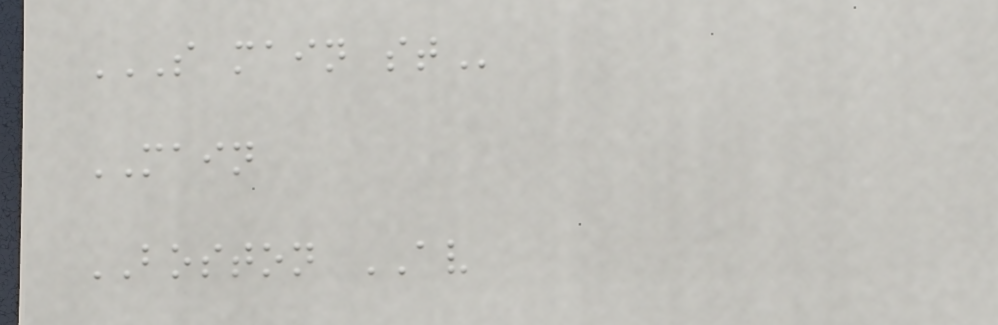S MAIN ST
MAIN
BOSTON AV
